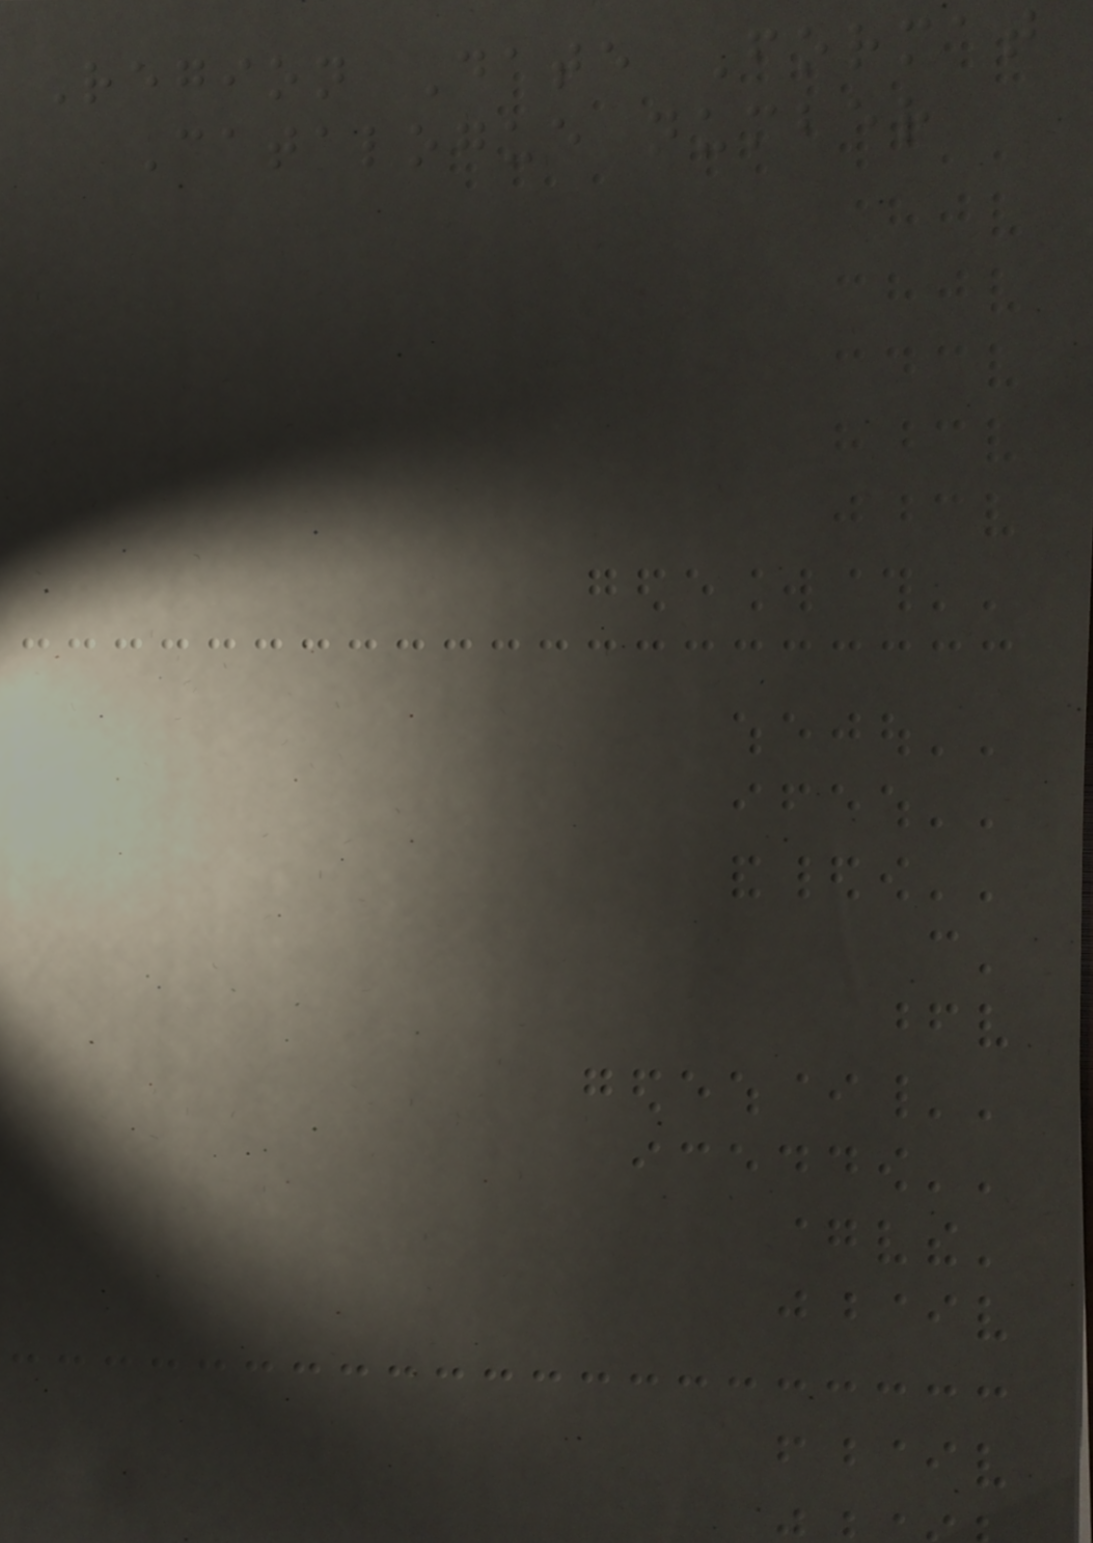Region Date Format
Catalogue number
